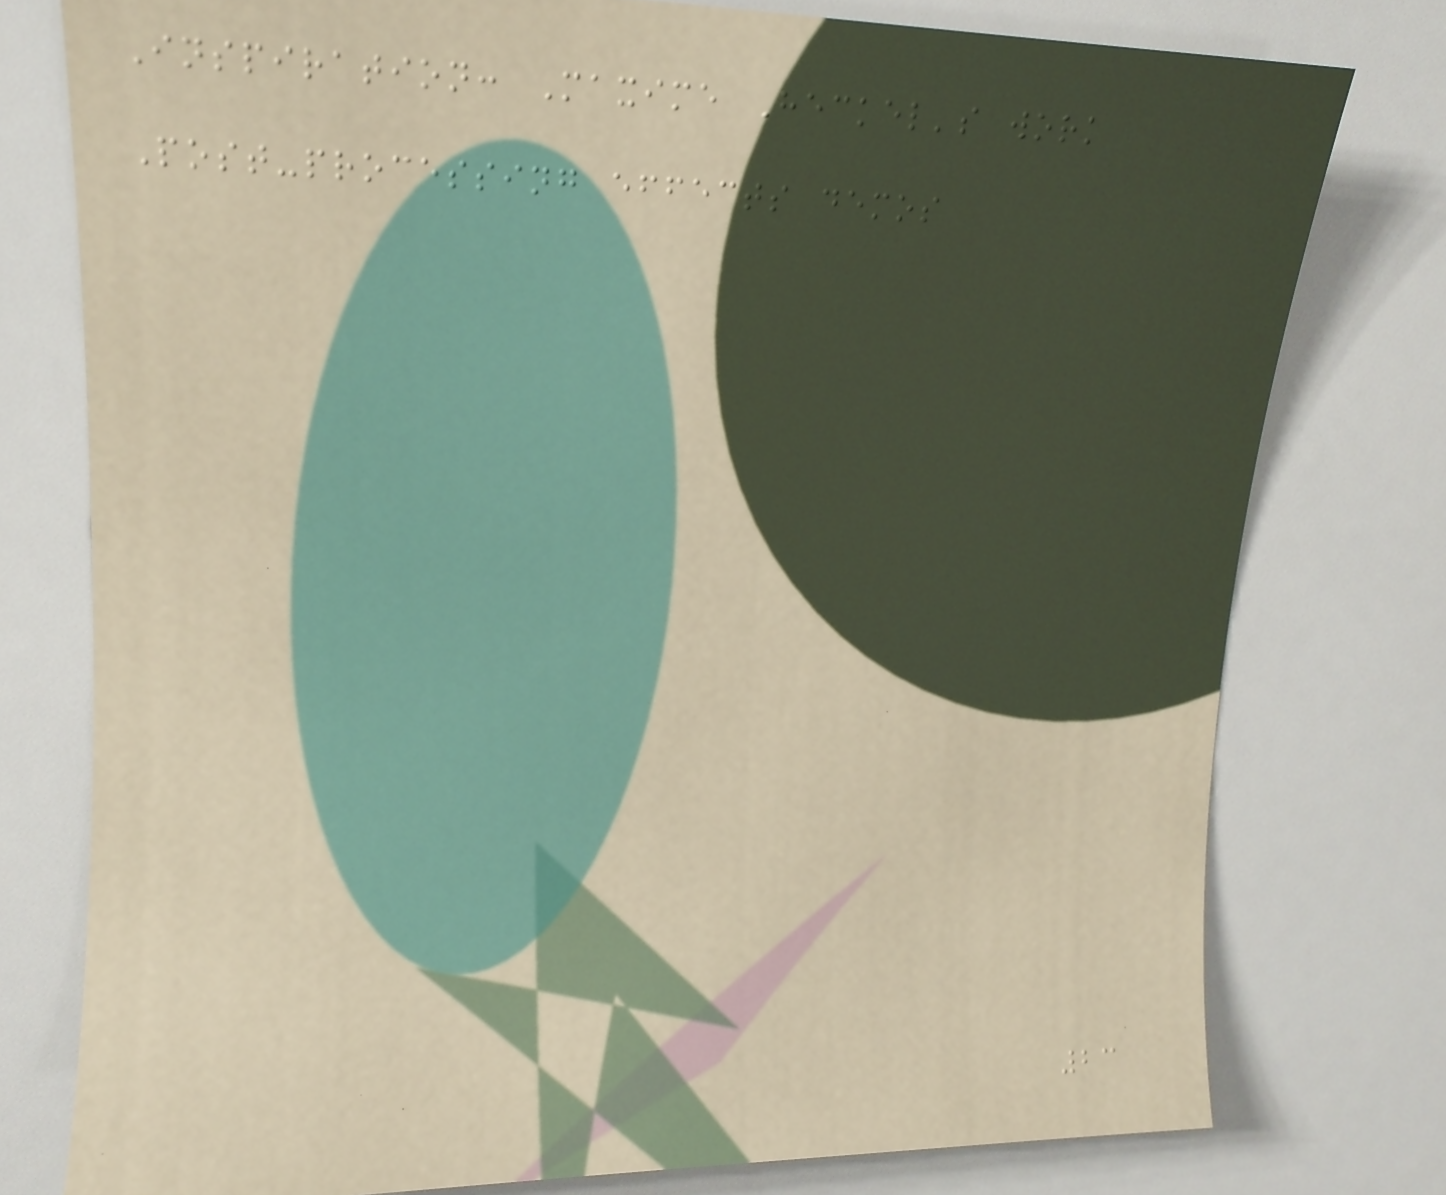Inspiration: Maxime Heckel's work
Post-processing effects demos
23
